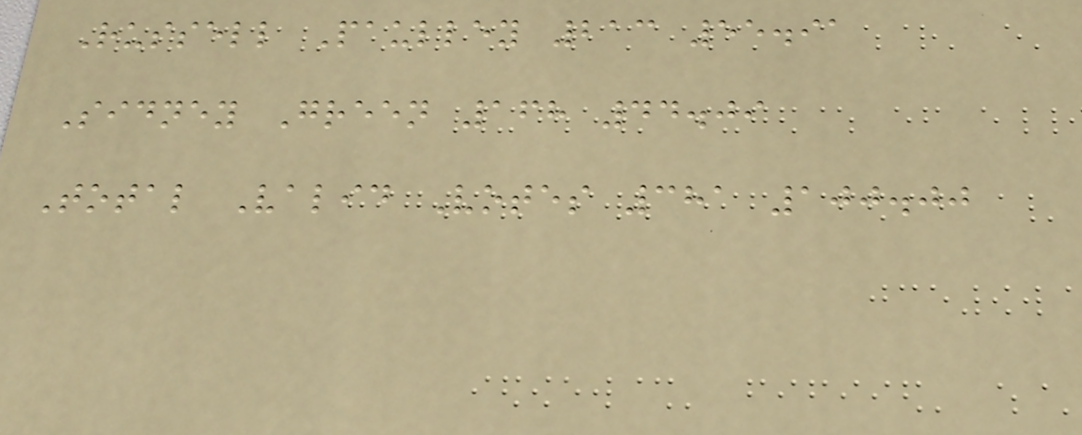Russell Paulley 213 55.91
Sidney Green 168 44.09
Total Valid Votes 381 100.00
